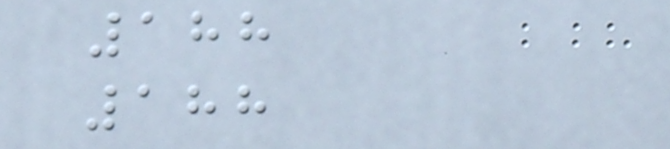188
188
